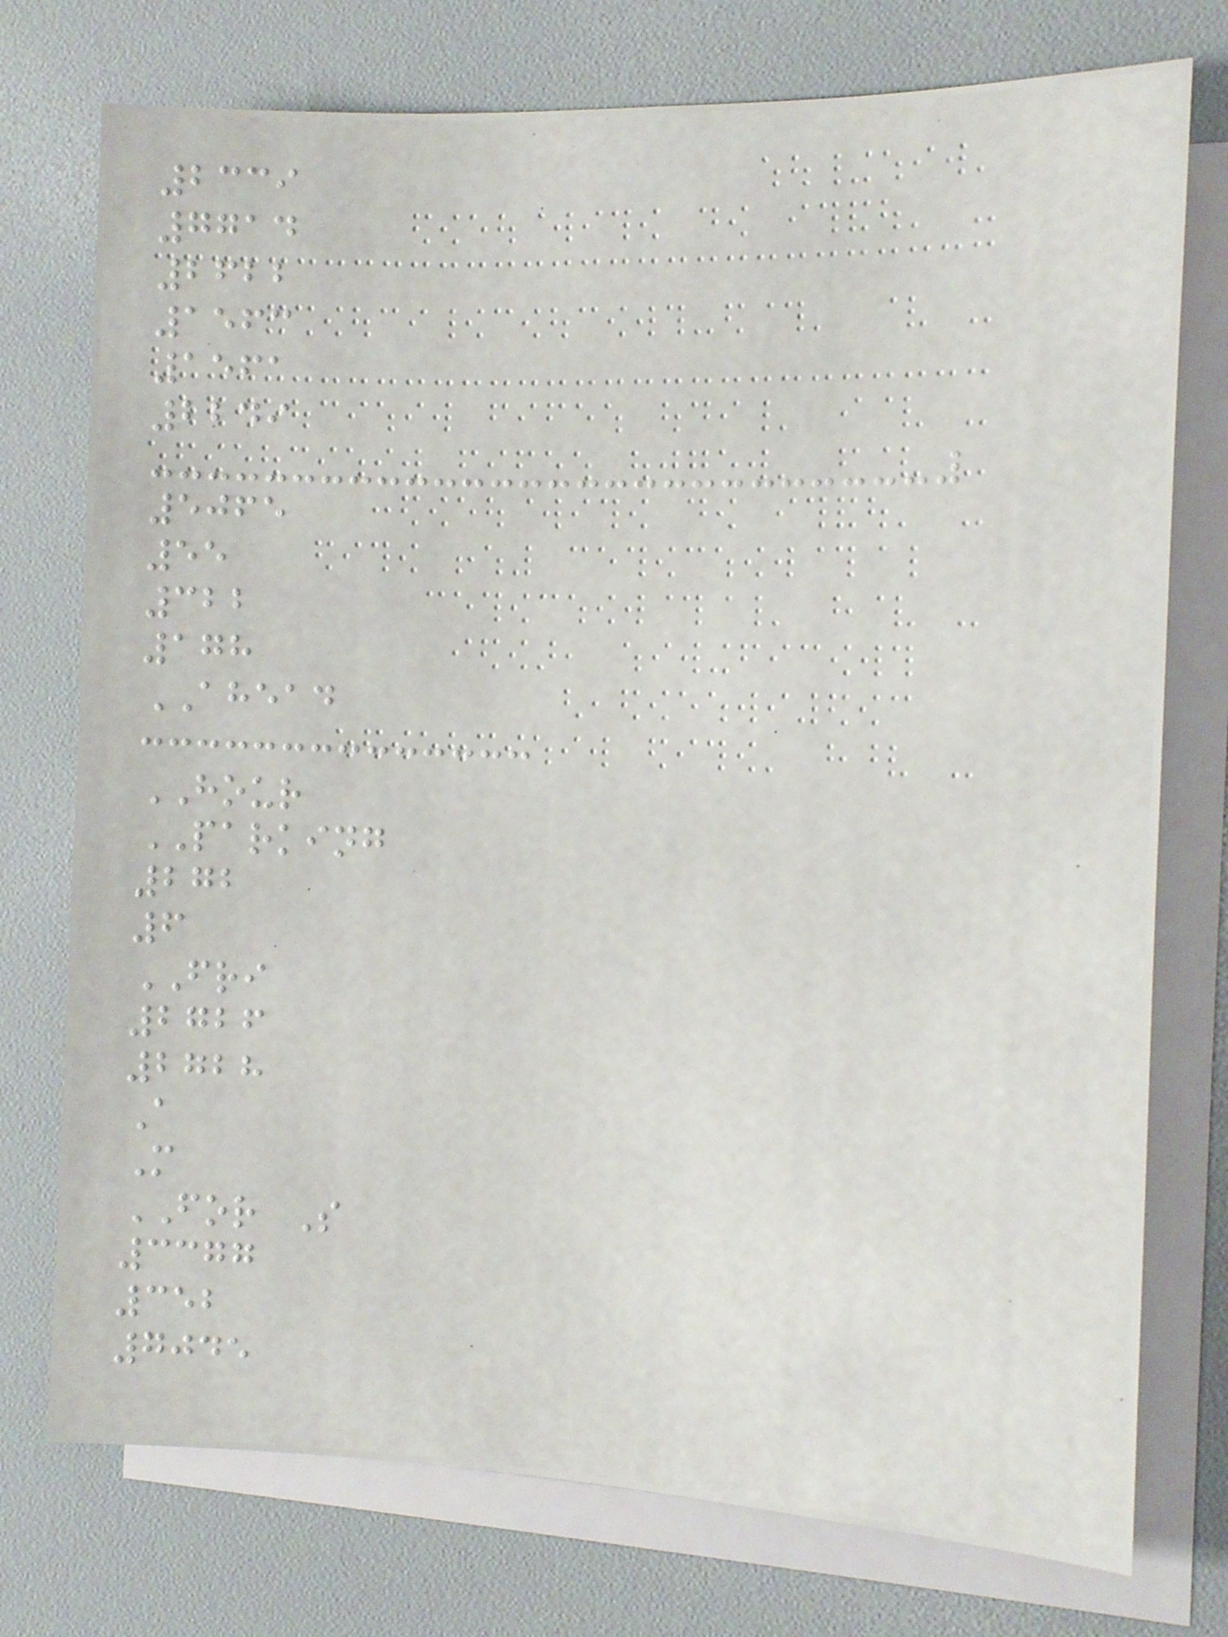2339
7714
2622
1563
1561
2249
5065
55
322
178
AHEAD
HOUR
PARKING
272
6
FRI
2726
2728
A
M
FOR S
3377
352
7045
